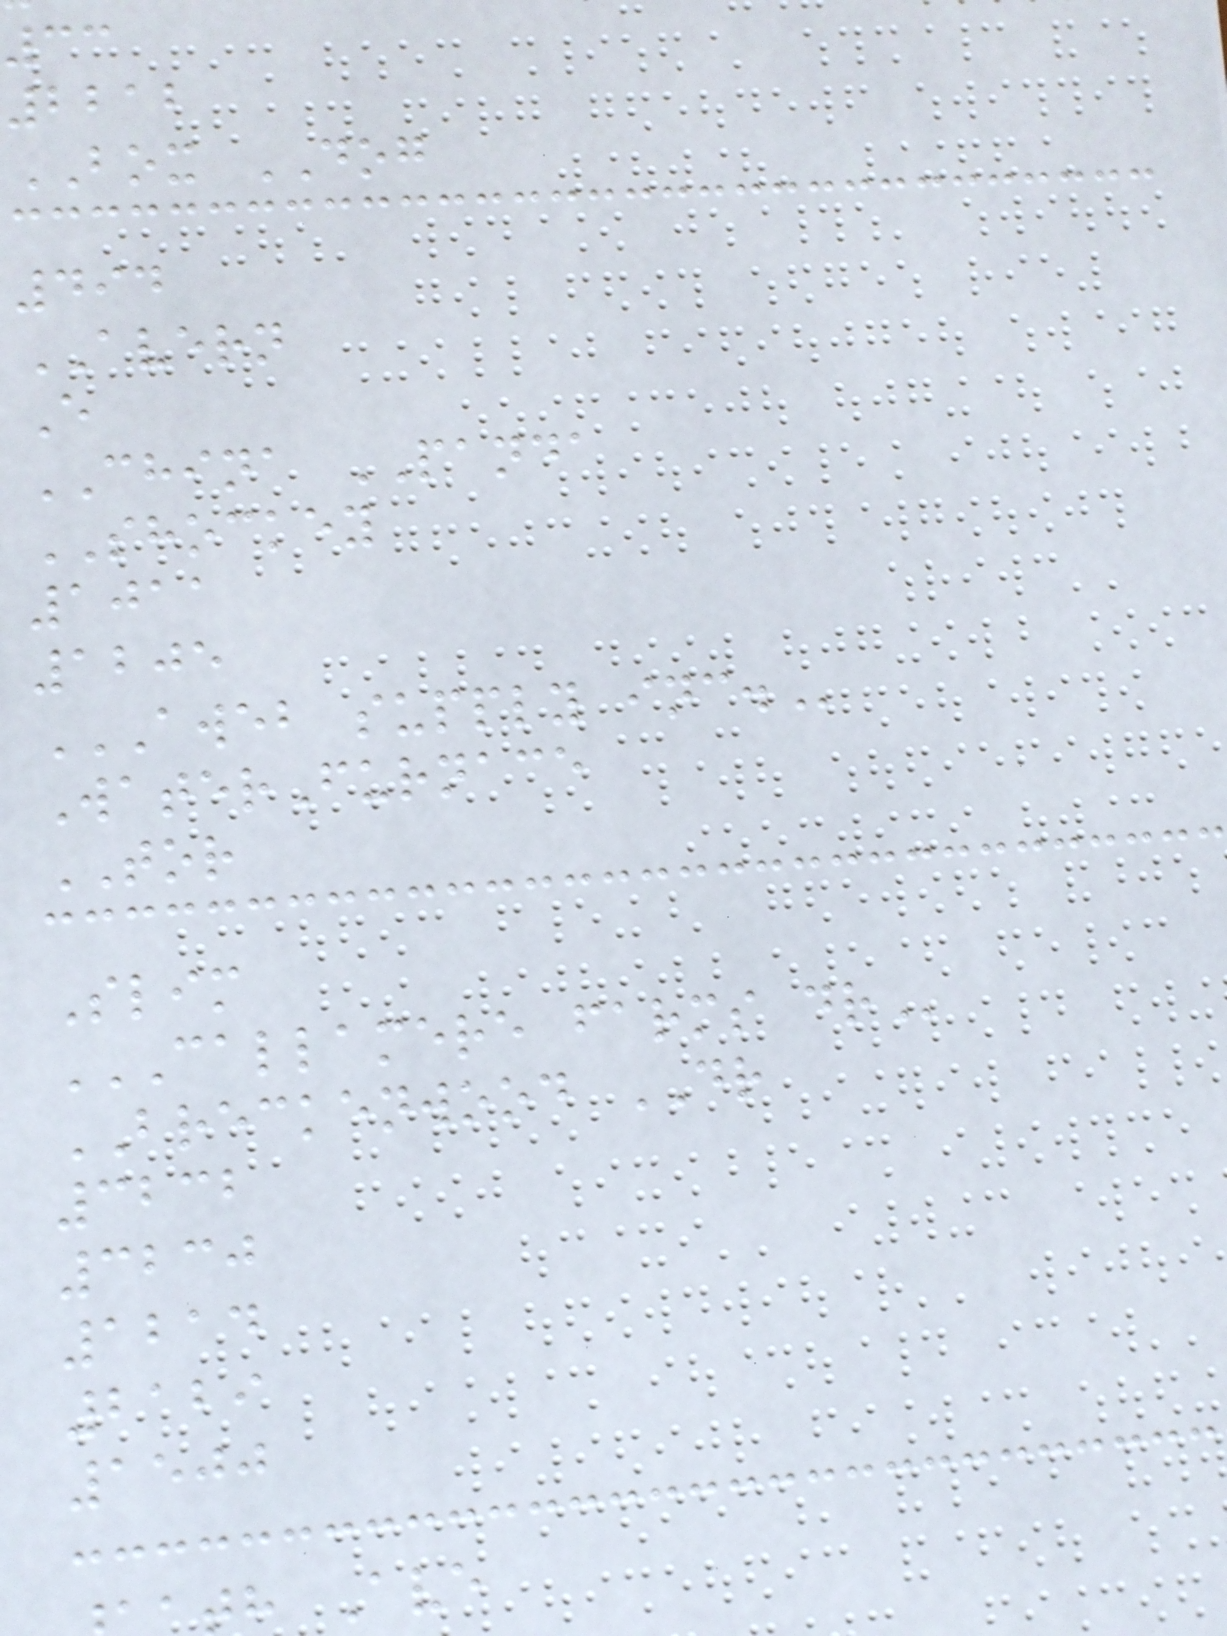33
2212
BOX DOG
494
AVERN
E
CHINA PANDA
SHOCKEY
1011
1205
AWEB SUPPLY INC.
WaterFurnace
TOR
Slim
CALLAMERE FARMS DR
BRECKENWOOD DR
3232
3230
1214
2129
1500
h Ave
